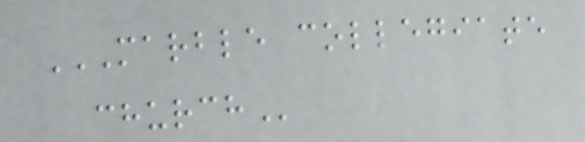MARBLE COLLEGIATE
CHURCH
